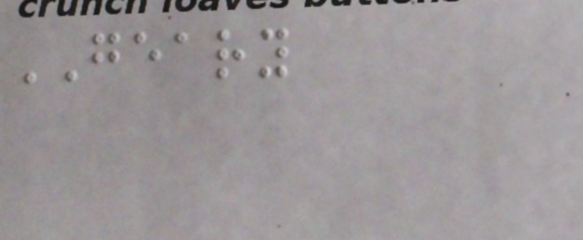GEARY
